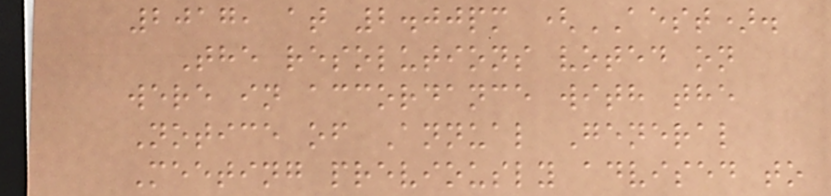2017, at 2.00pm (AEST).
The resolutions voted on
were in accordance with the
Notice of Annual General
Meeting previously advised to
